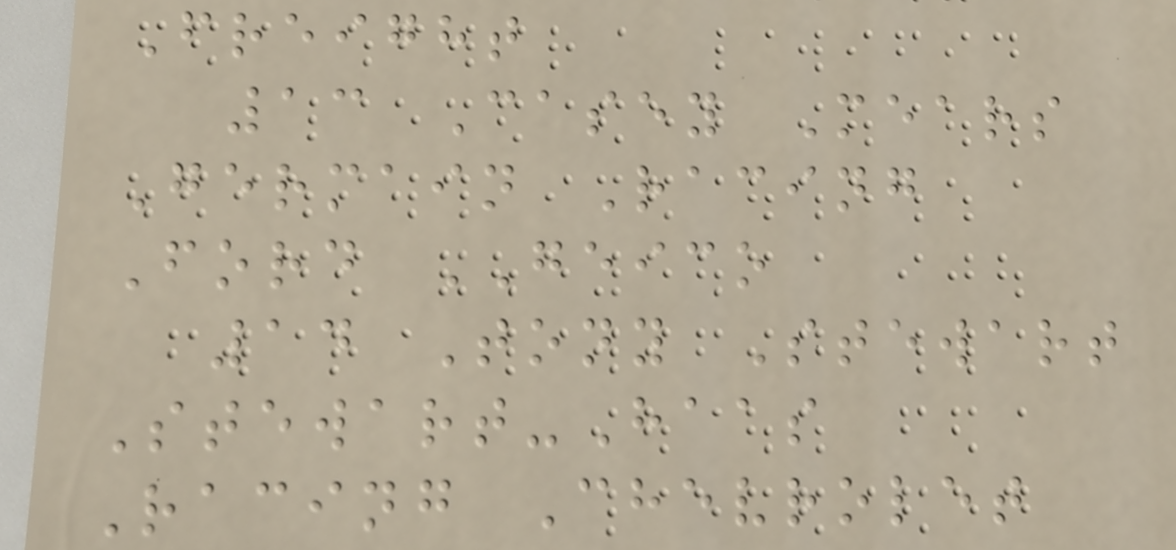Freight
13 Casey Mears
Germain Racing
Ford GEICO
14 Tony Stewart
Stewart-Haas
Racing Chevrolet
